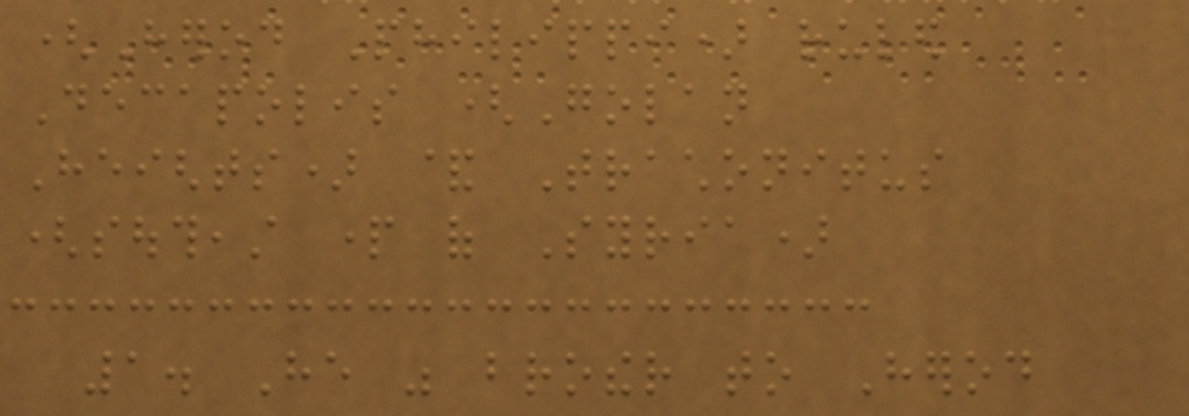(Herod Philippi) ruled
Decapolis (Golan
Heights) & Trachonitus
(southeast part of Syria)
1. He was brother to Herod
